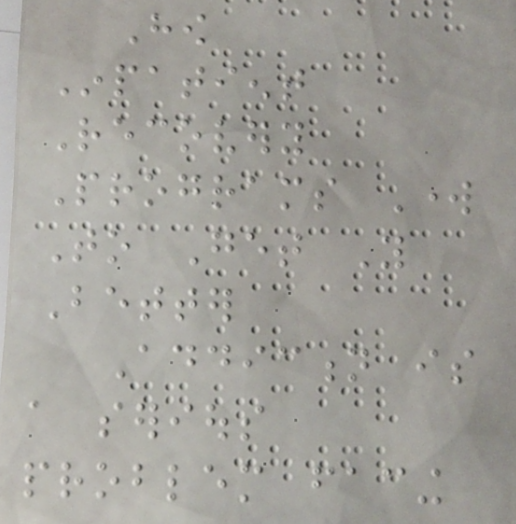How
Inpatient
Recovery
Programs Work
To Get You
Better
Addiction is
a serious
problem facing
